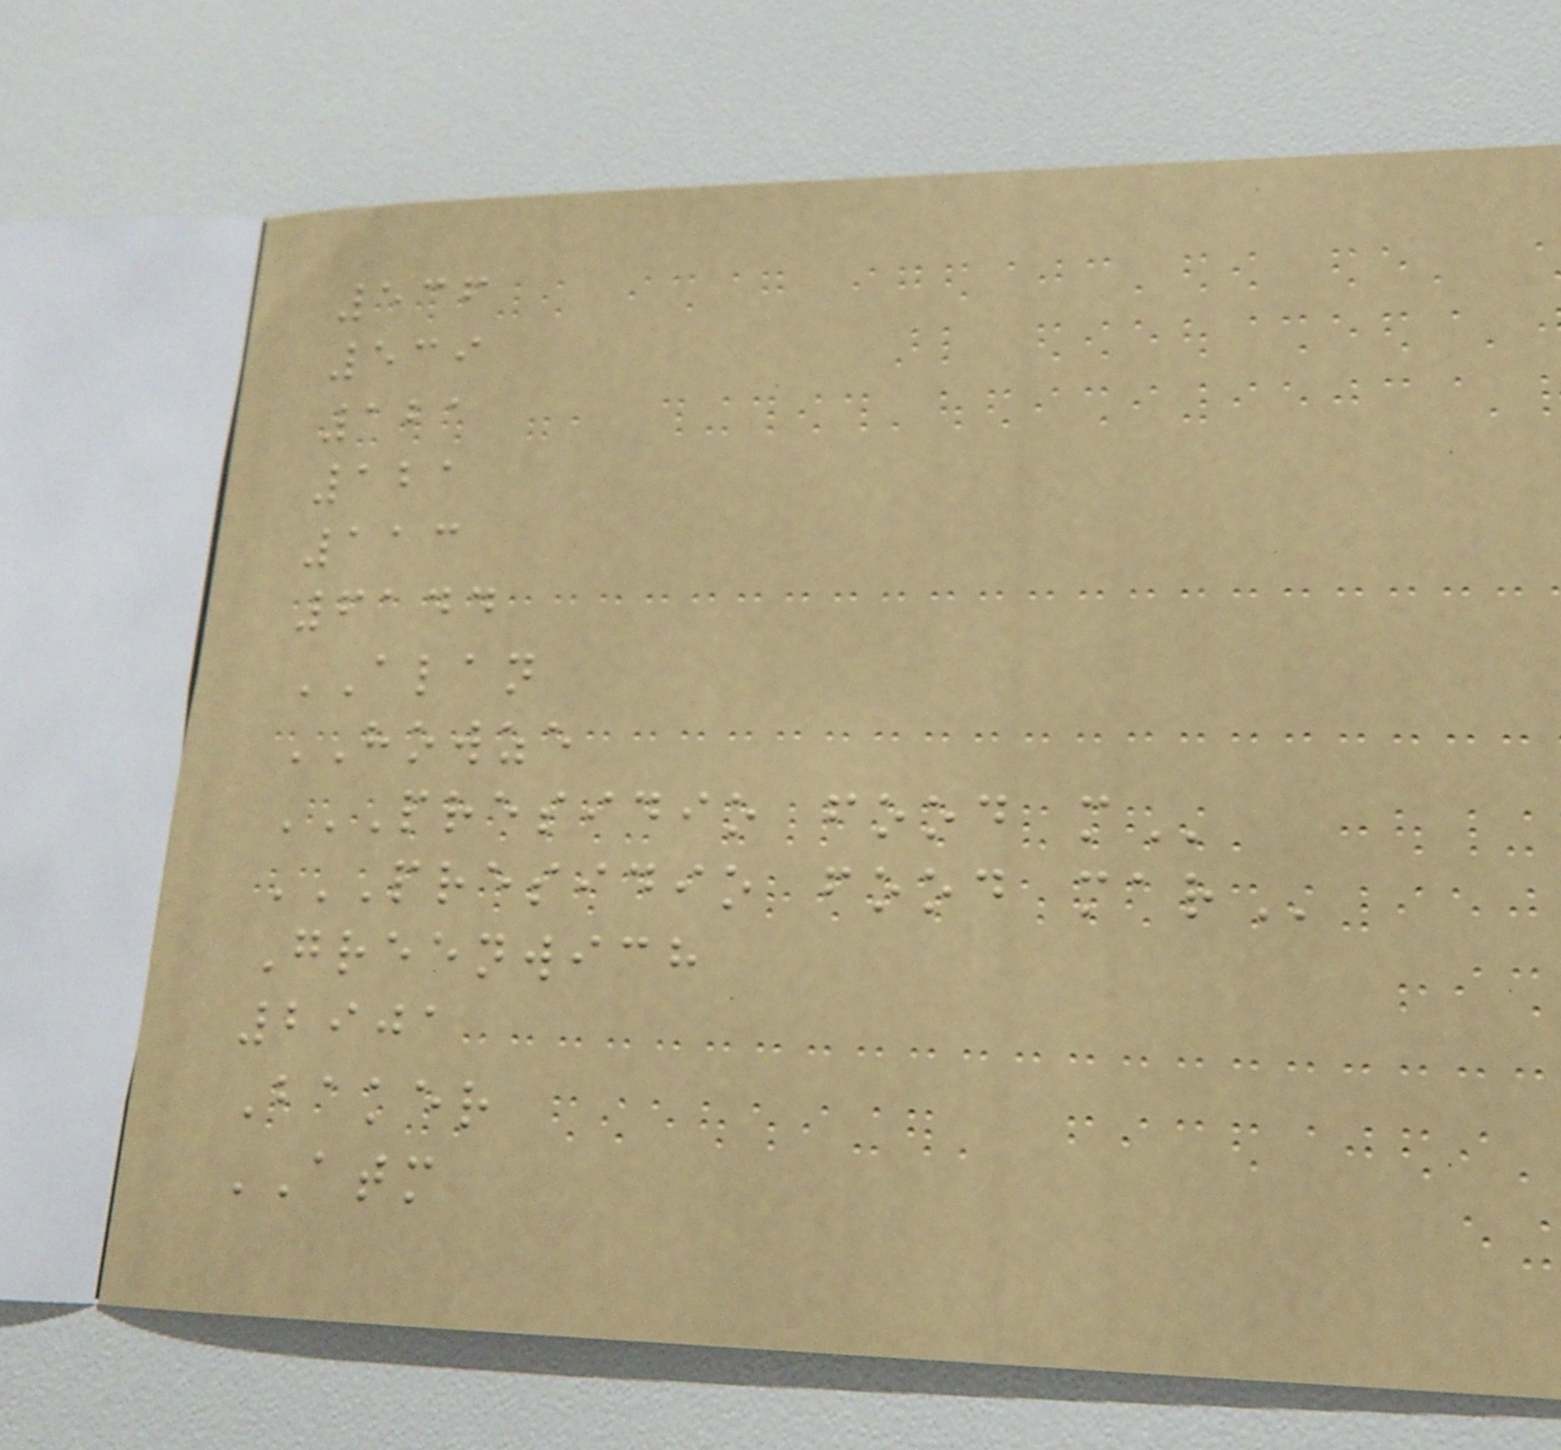536
539
121
121
113
6144
ALAN
HOWZE
PRESIDIO FOOD M
PRESIDIO FOOD MAR
Greenwich
2901
Baker
ATM
